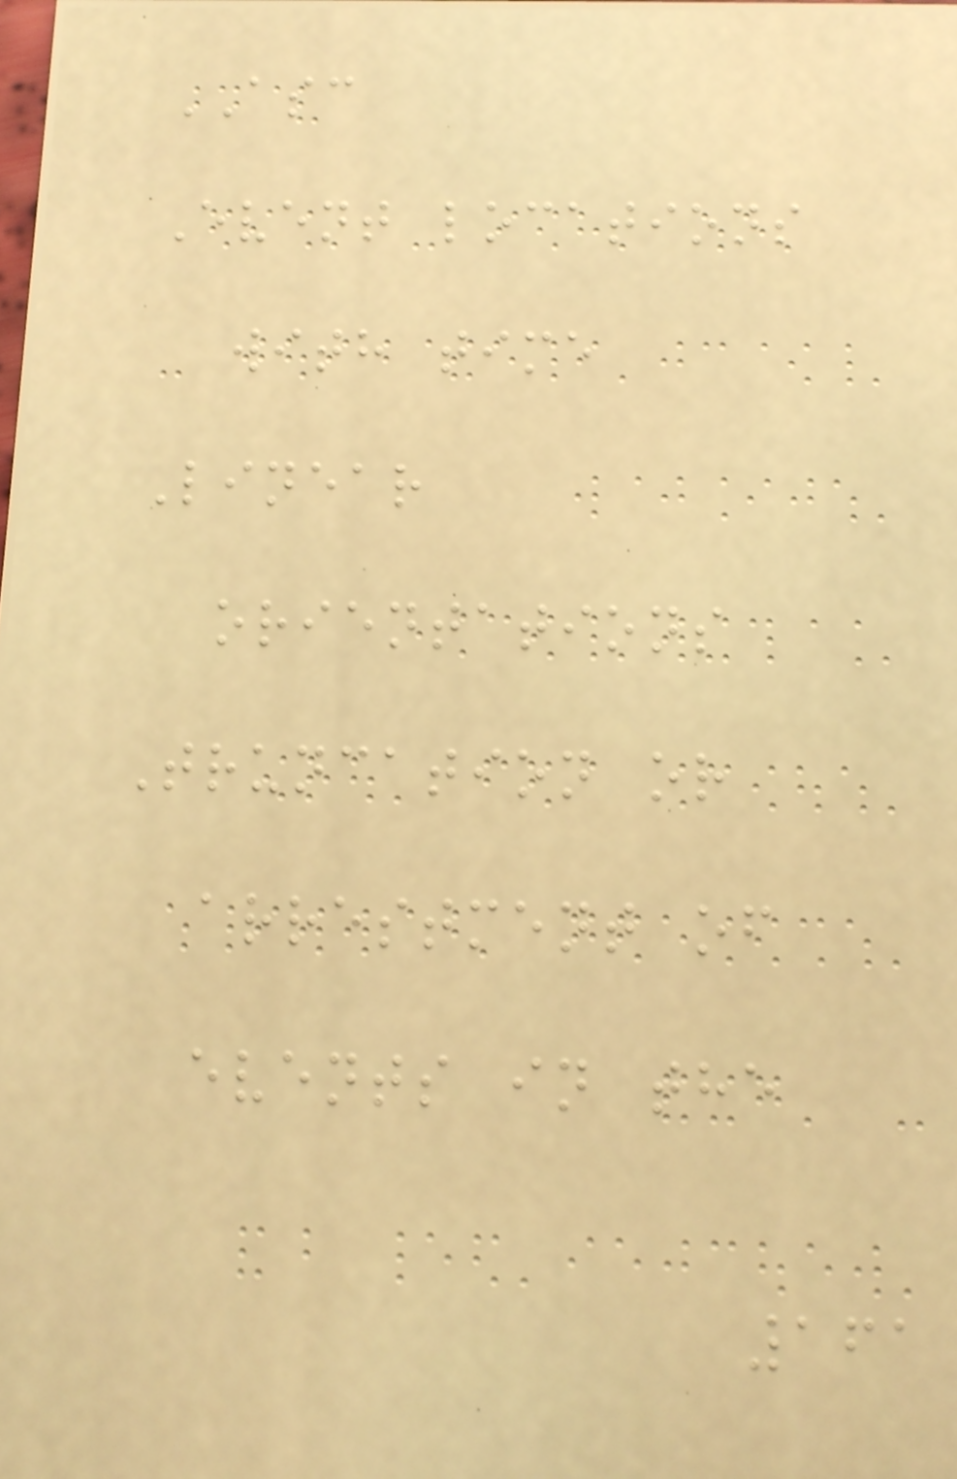ASC
Event locations
with time
Linear
orientations
Truncation or
arrestment of
events in the
161
